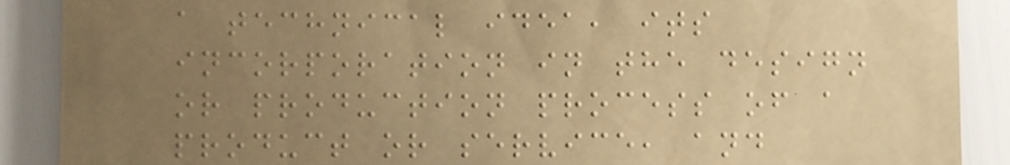a technical idea, its
incorporation in the design
or production process of a
product or service, and
